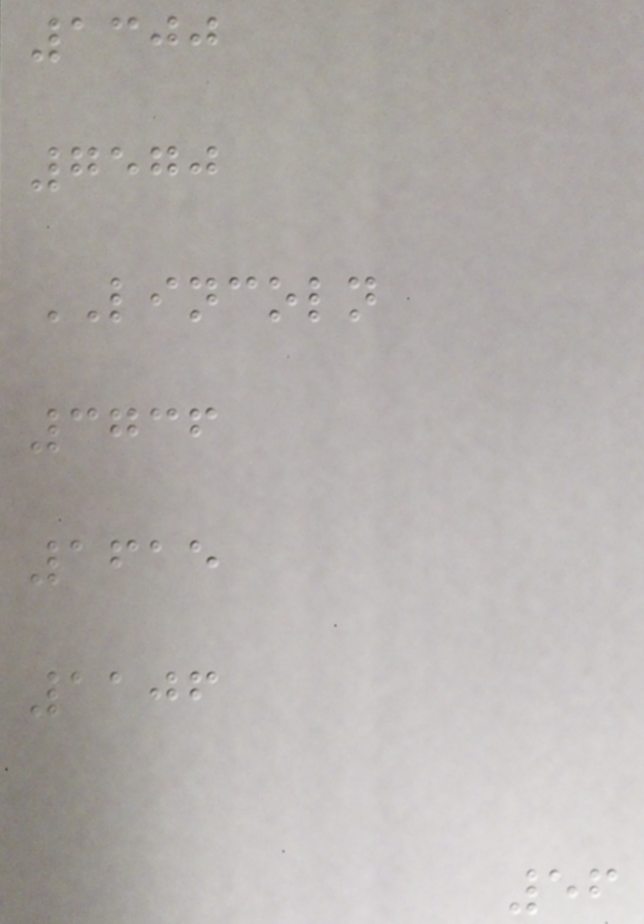1300
7570
LINCOLN
3736
1615
1106
56
